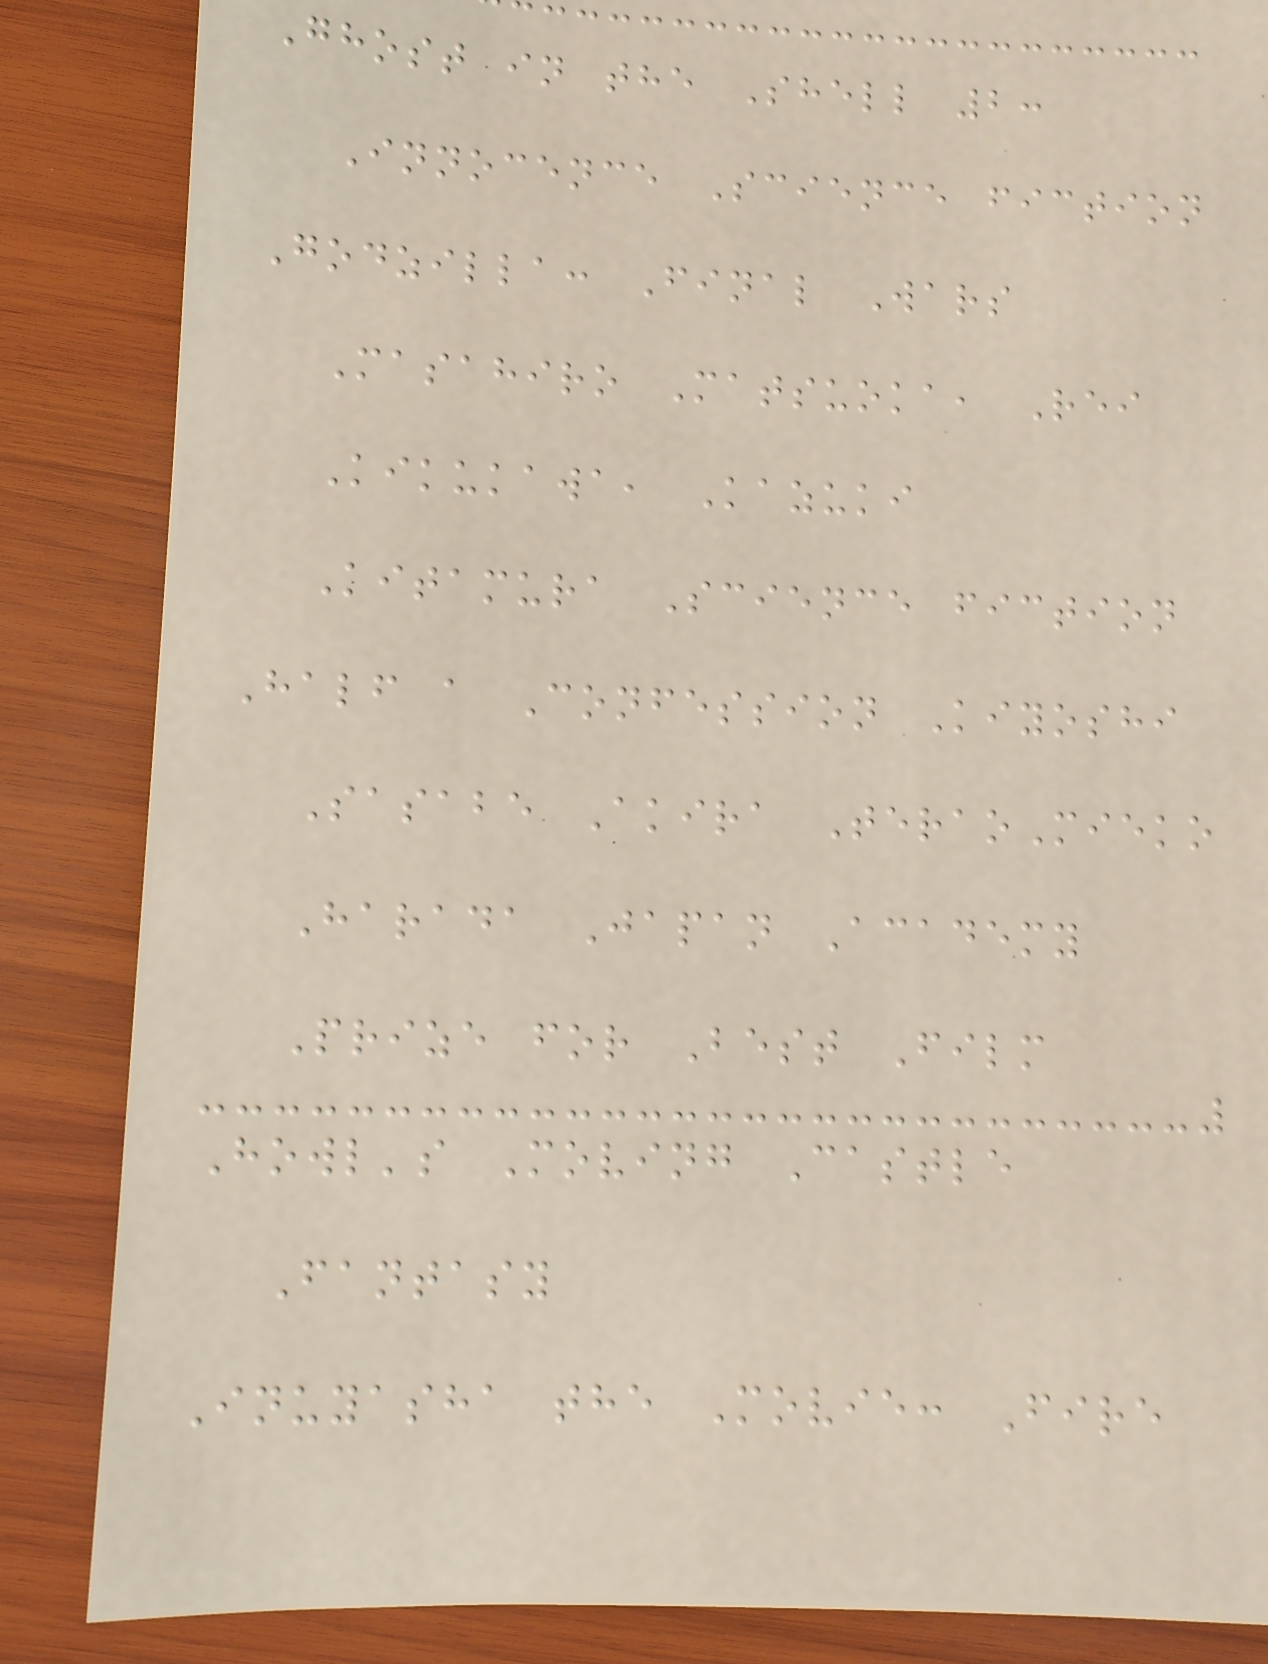Ghost in the Shell 2:
Innocence Science fiction
Godzilla: Final Wars
Masahiro Matsuoka, Rei
Kikukawa, Kazuki
Kitamura Science fiction
Half a Confession Kiyoshi
Sasabe Akira TeraoMieko
Harada Japan Academy
Prize for Best Film
Howl's Moving Castle
Fantasy
Inuyasha the Movie: Fire
